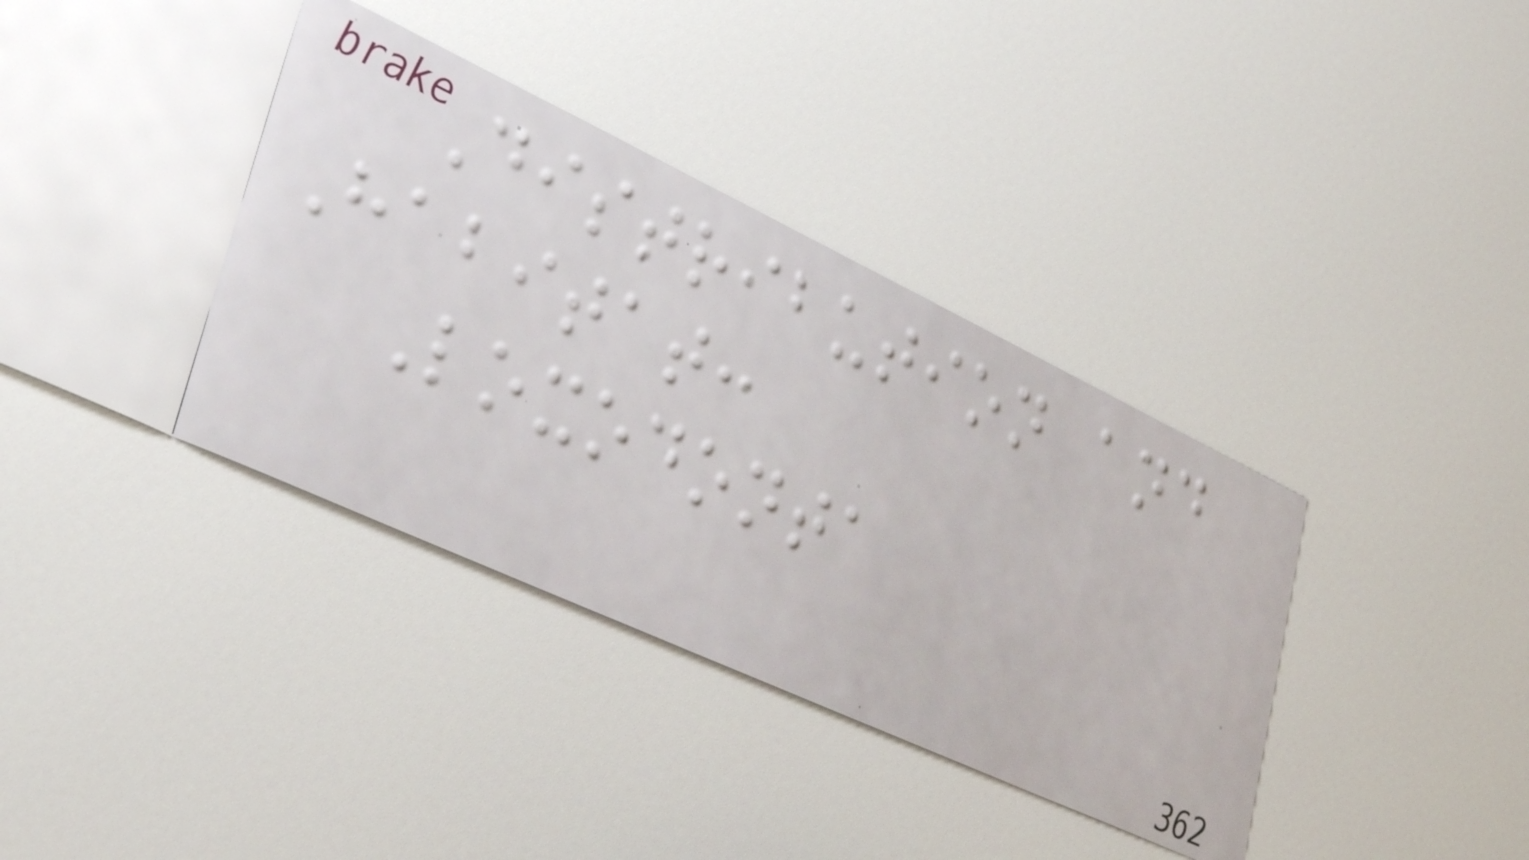Distribution and
Habitat:
Loxodonta
